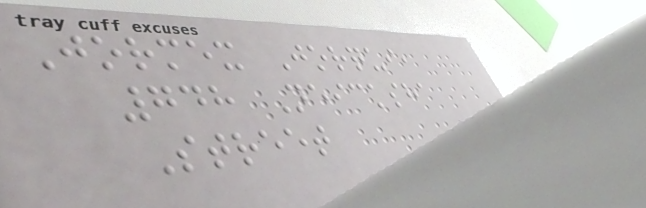Jormex Jorqui,
748 Neicksha
Street
